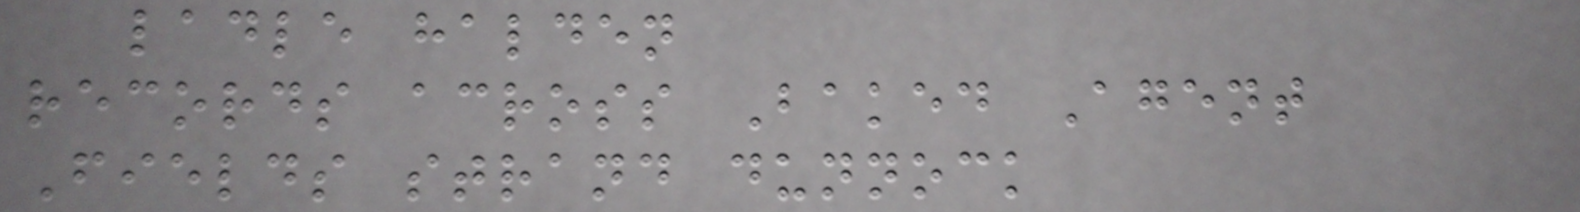ladle halden
records across Baked Agent
Fields strand dunnock
